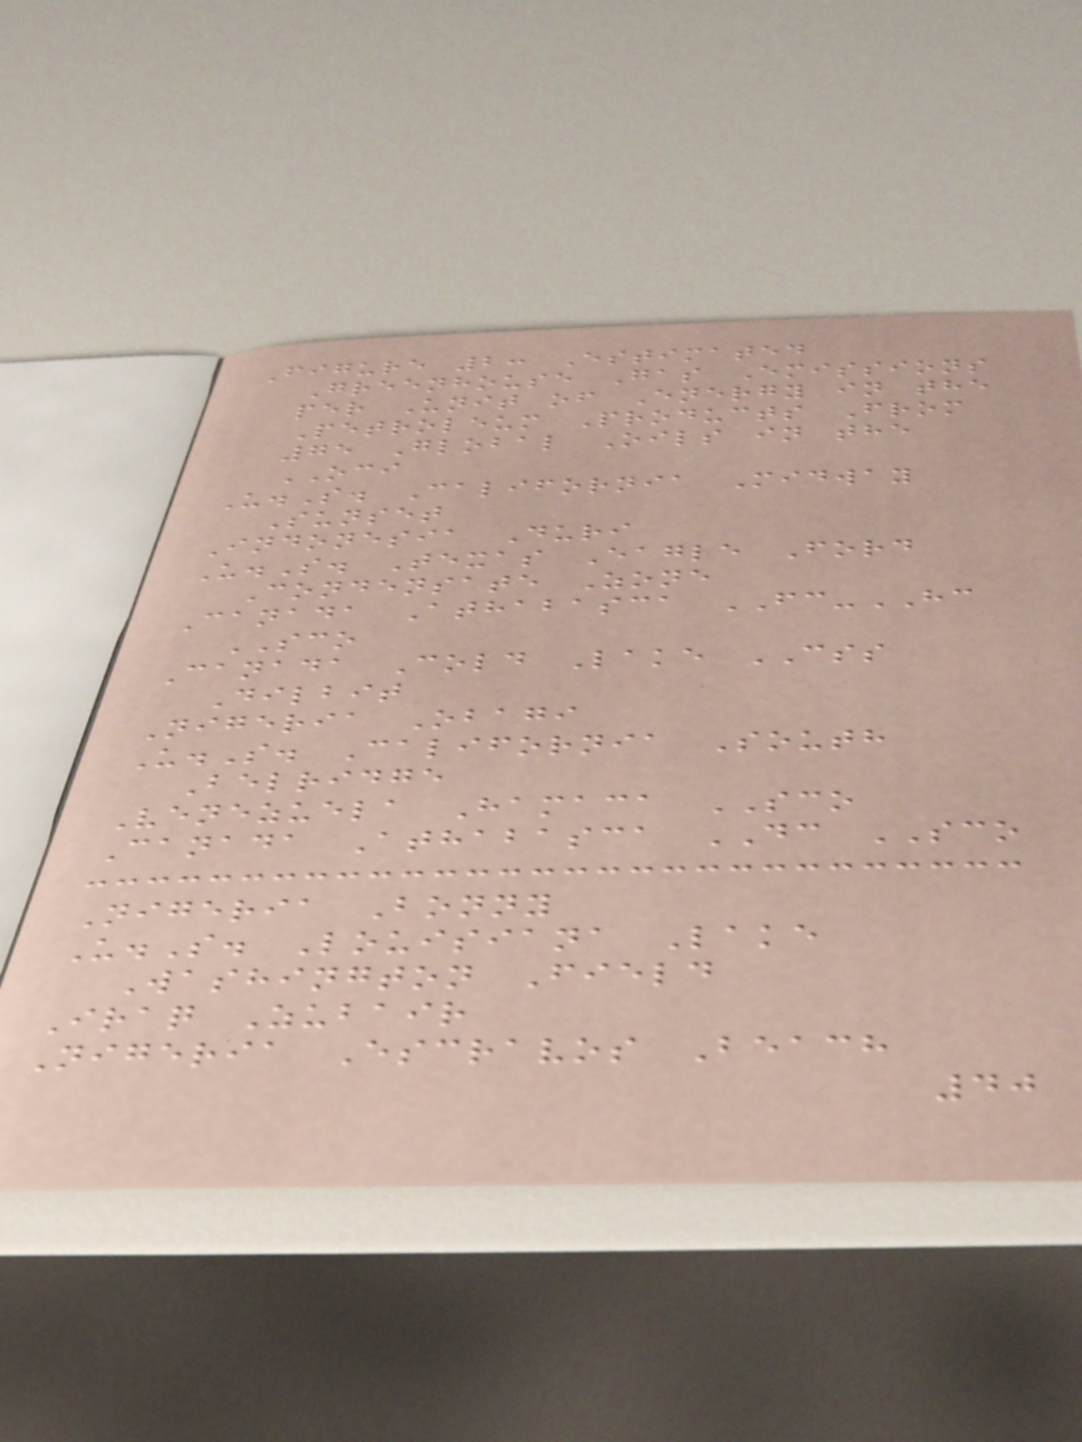Figure 2: Estimated
Greenhouse Gas Emissions
per Unit of Energy in the
Petroleum Products From
75 Global Oils in the
OCI
U.S. California Midway
Sunset
Indonesia Duri
U.S. Texas Eagle Ford
Condensate Zone
Canada Athabasca FC-HC
SCO
Canada Cold Lake CSS
Dilbit
Nigeria Obagi
U.S. California South
Belridge
Venezuela Hamaca SCO
Canada Athabasca DC SCO
Nigeria Bonny
U.S. Louisiana Lake
Washington Field
Iraq Zubair
Nigeria Escravos Beach
40
